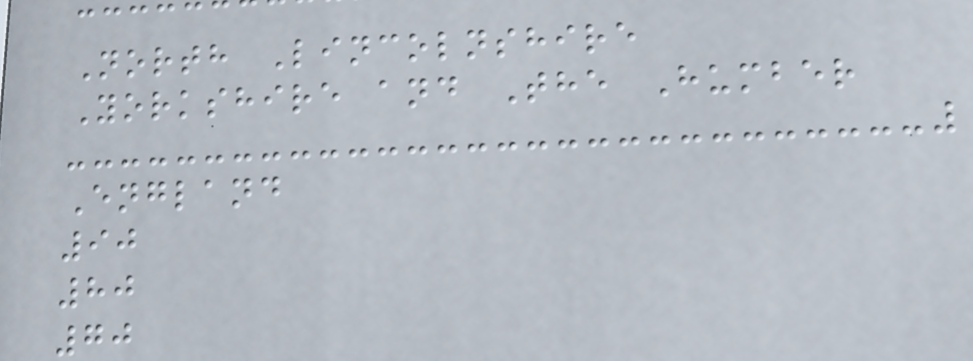North Lincolnshire
Yorkshire and The Humber
England
90
80
70
